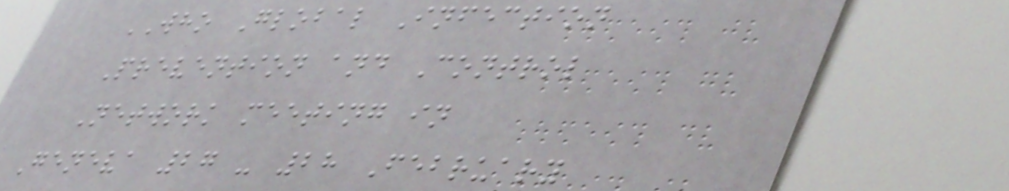WHO Global Infection
Prevention and Control
Network meeting in
Geneva 27 - 28 February
